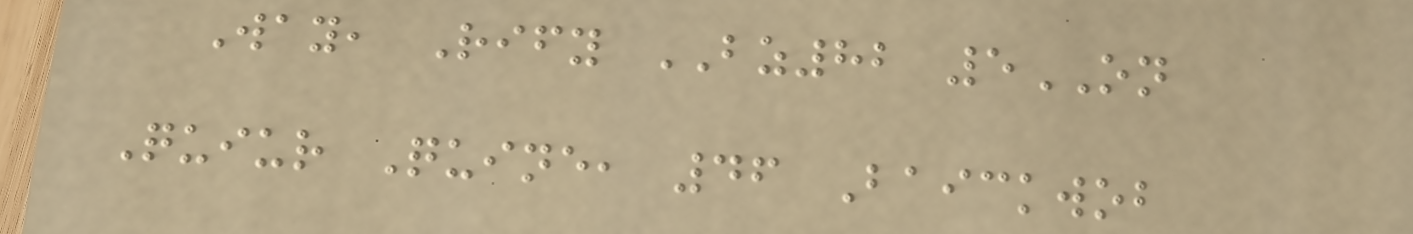Way, Rify BZ82 5ON
Quiur Quine, 46 Baickwob
